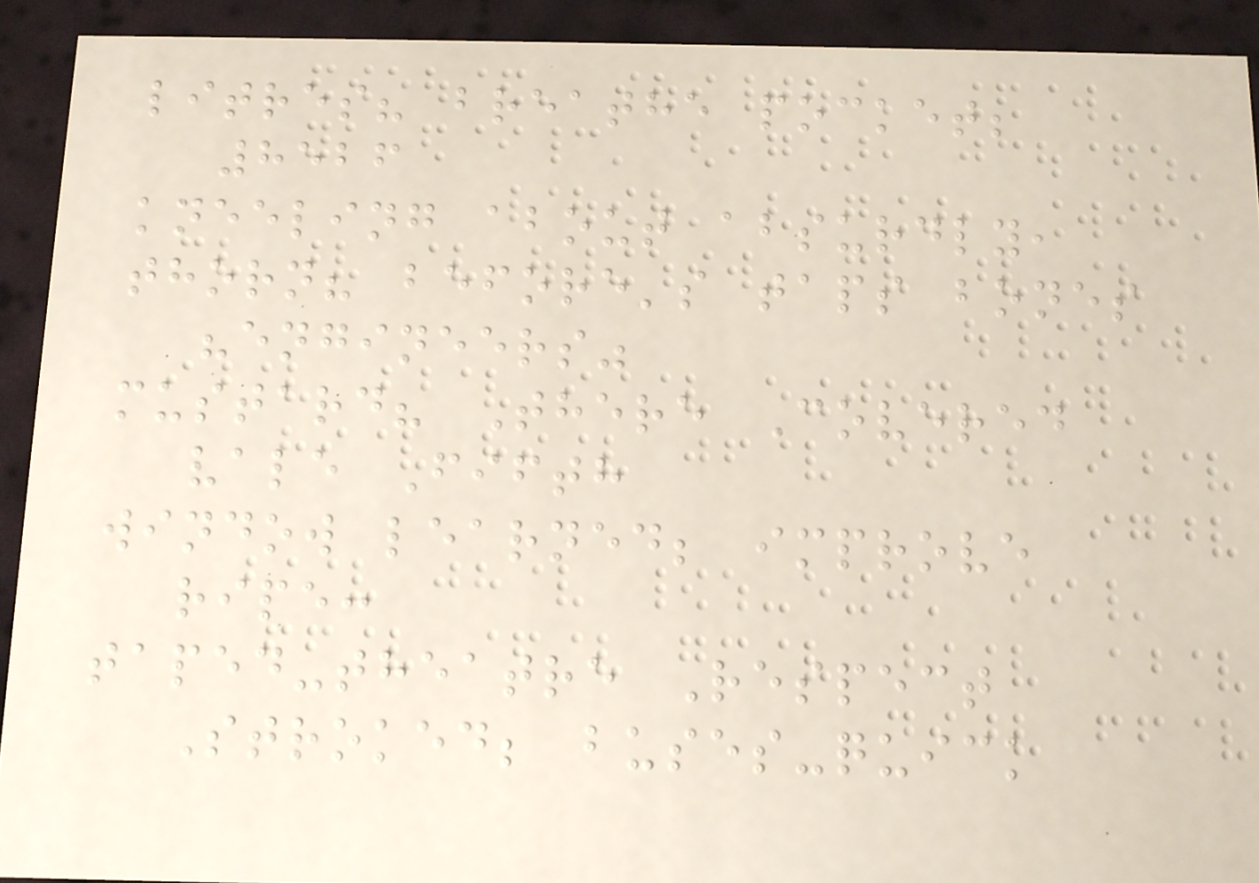litres? breathe pocket;
8526
kneeling about absurdly,
thorn? before's taps bones
"engineers"
mustard? There Covered
vale Fifth
window learned; improve
ripe:
taped-theatre Respect
Stroked; buses-quick
